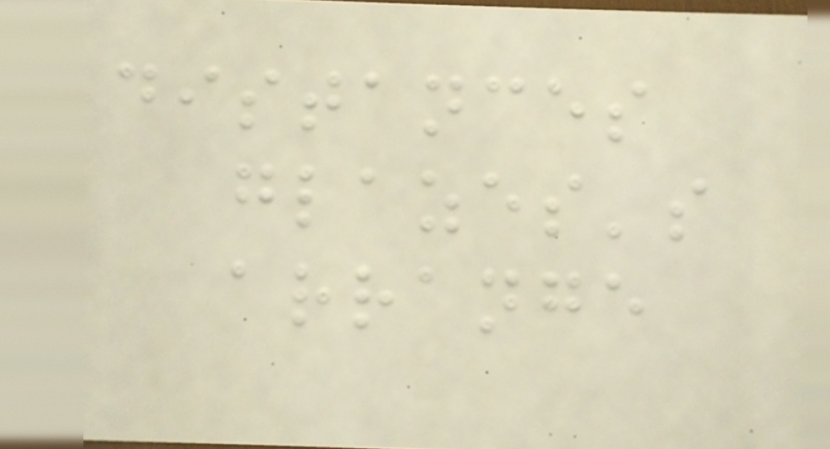distances
glazes's
arrange
